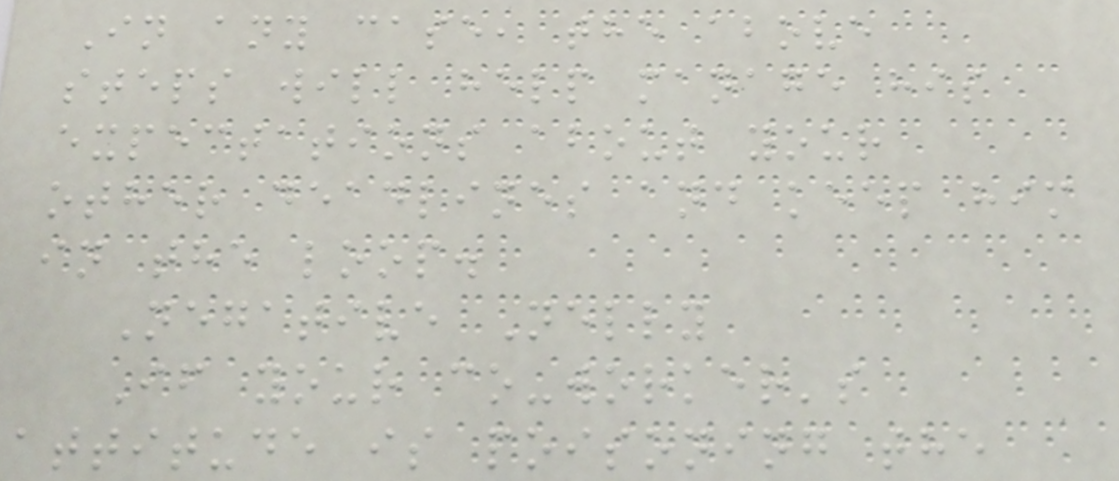In any case, the above
steps will help manage his
expectations about your
other deadlines and keep him
in the loop.
Negative Nelly
If your co-worker's
attitude is poisoning the
